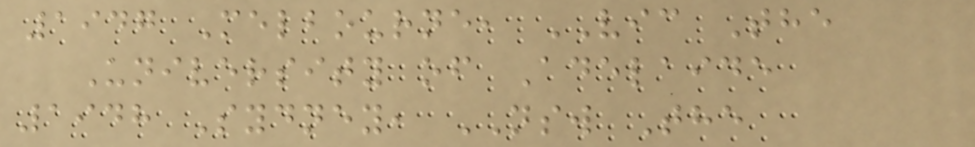1947 Melbourne, VIC The
University of Adelaide
1948 Sydney, NSW The
